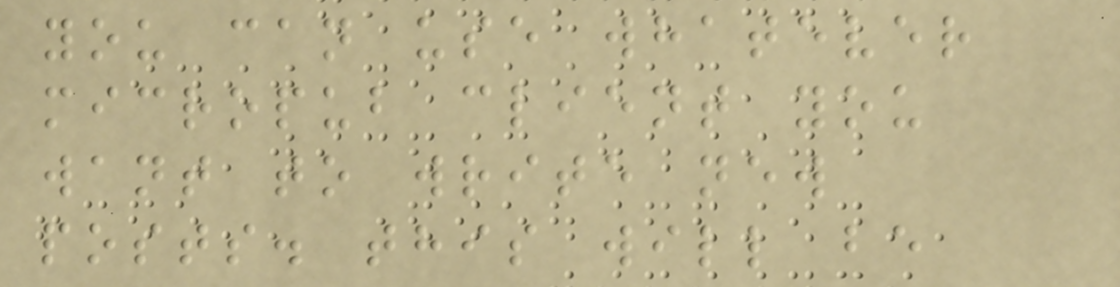you can use whatever
micropub client you
want to write new
posts. this will be
